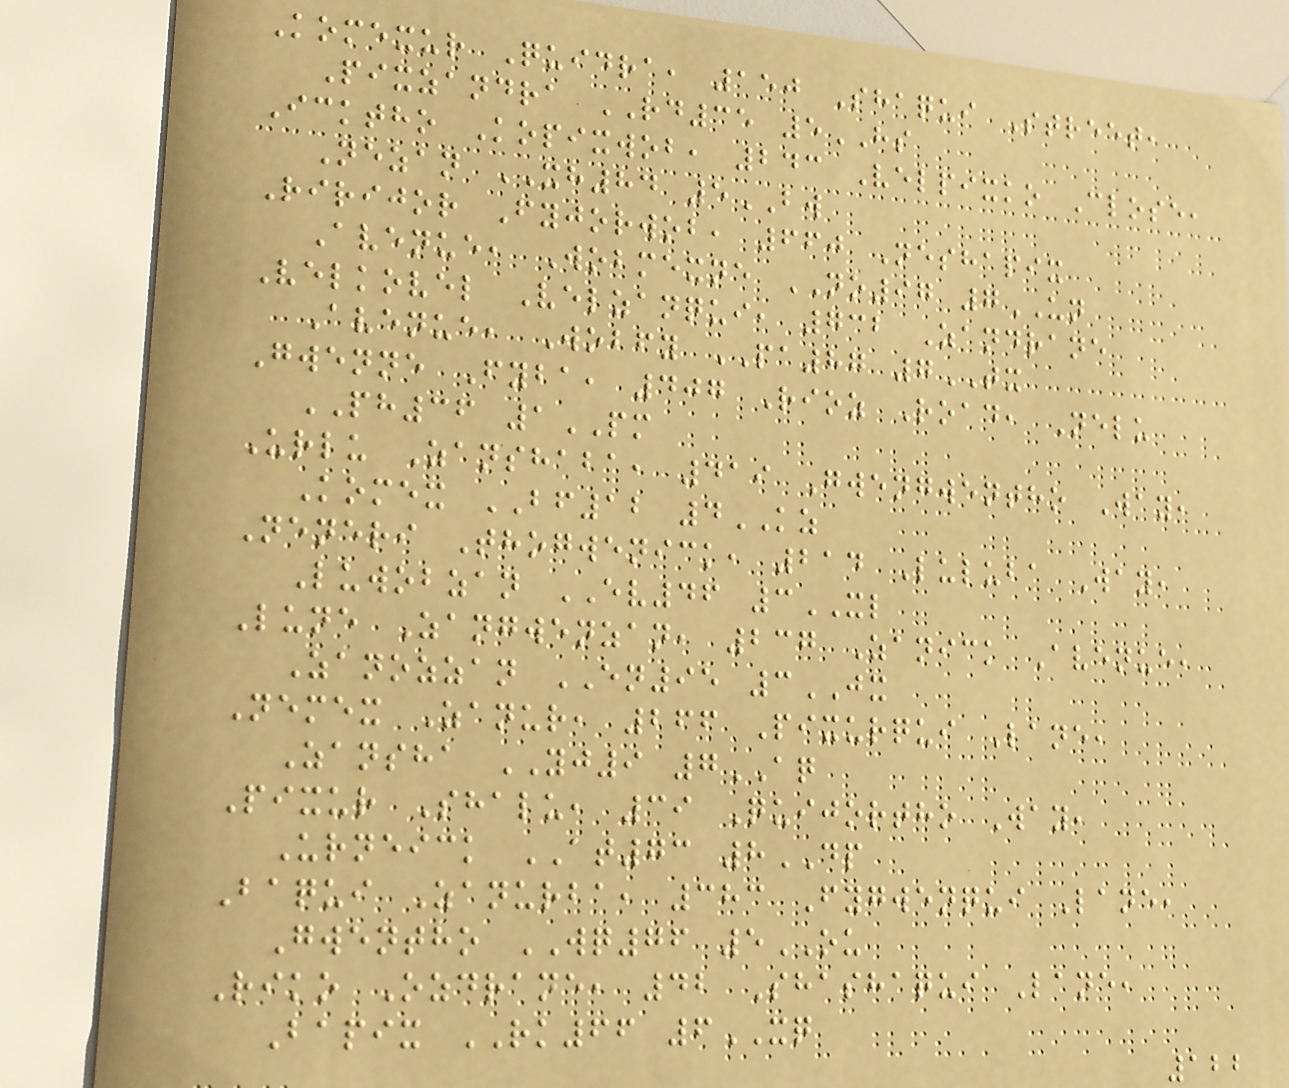Komexur Quidra, 150 Shaqui Street,
Pixzandra RD35 5HS
Icktho Kopixwob, 243 Velpixko Close,
Nezan XH84 5BW
Ririjor Fyjorwob, 660 Neshapix
Avenue, Wobmexne NO97 7UN
Velkovel Velzanqui, 732 Zandrane
Avenue, Wobfy PA87 7TX
Gwenne Fyba, 407 Rioz Road, Nelu
PH36 1PM
Urlu Zanshaba, 419 Gwengwentho Way,
Komex BF12 4KZ
Neneri Thogwenick, 214 Luluba Way,
Luwobzan EV46 3XL
Lune Zangwenzan, 237 Zanick Avenue,
Zanozzan EN95 3JX
Nemex Zanur, 266 Pixurqui Lane,
Zansha YJ9 7AQ
Pixur Shalu, 39 Quijortho Way,
Urneick AT73 8DP
Baqui Zanurba, 383 Fygwenqui Lane,
Gwentho WQ76 5OU
Riko Ozdrane, 42 Shashaqui Lane,
Bapix RK66 6XQ
122
